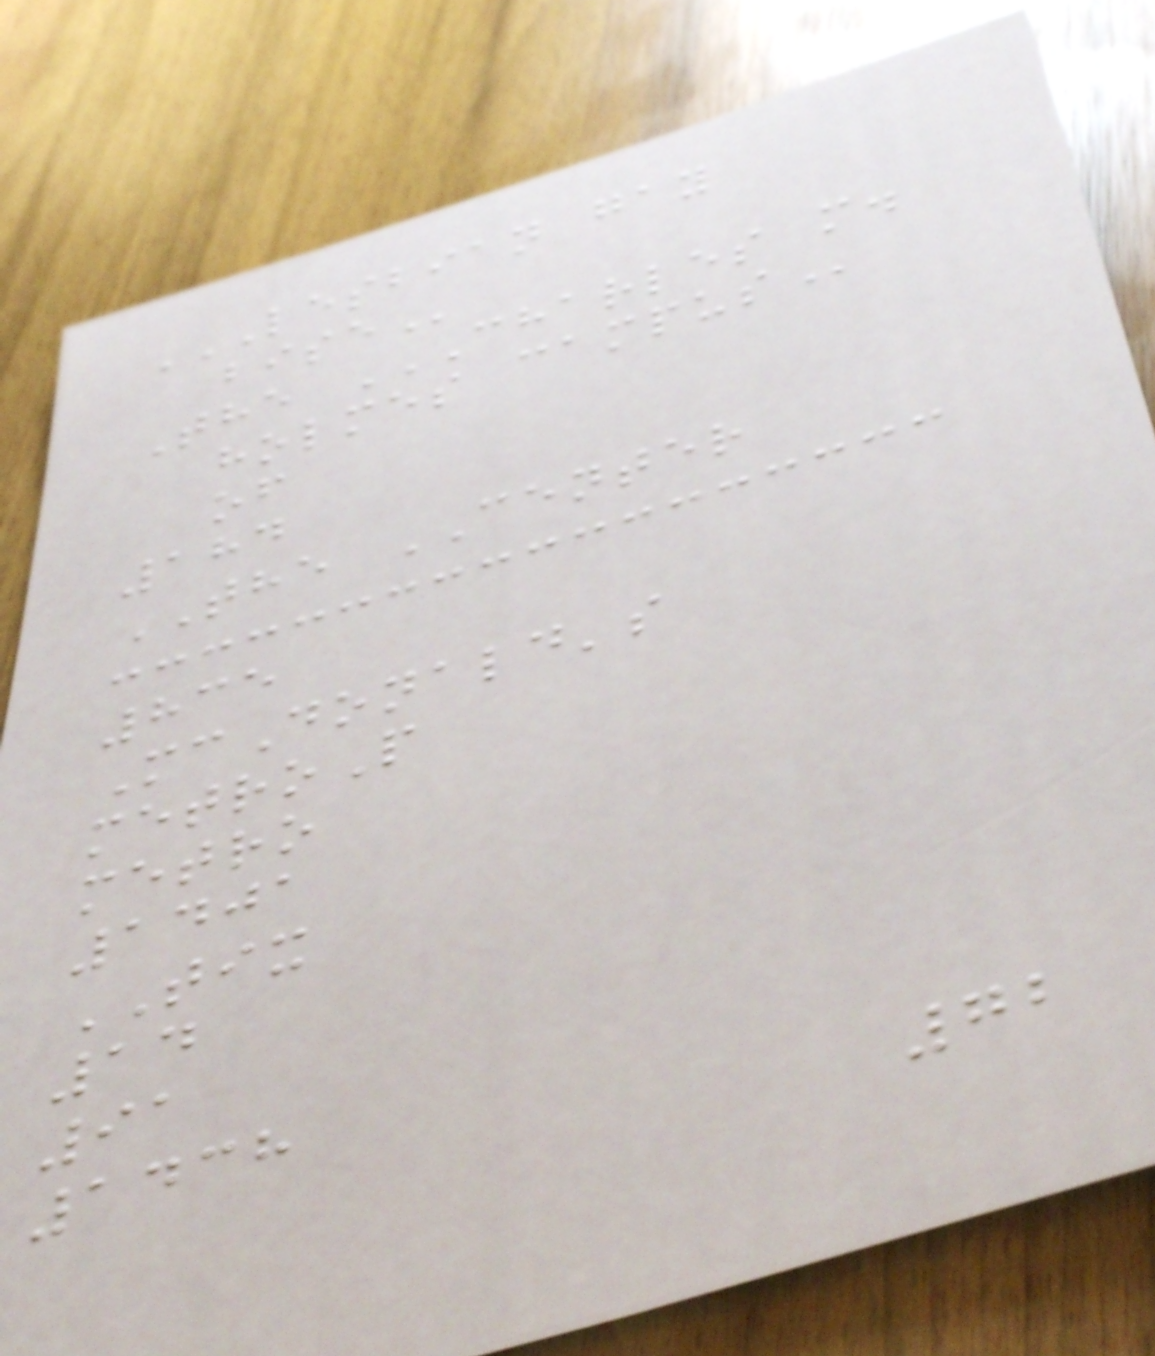LESBIAN GAY
BISE
The CHARLES M.
HOLMES CAMPUS
of
184
THE CENTER
835
McDonald's
metroP
metro
1401
TIX
14
91
1438
72
